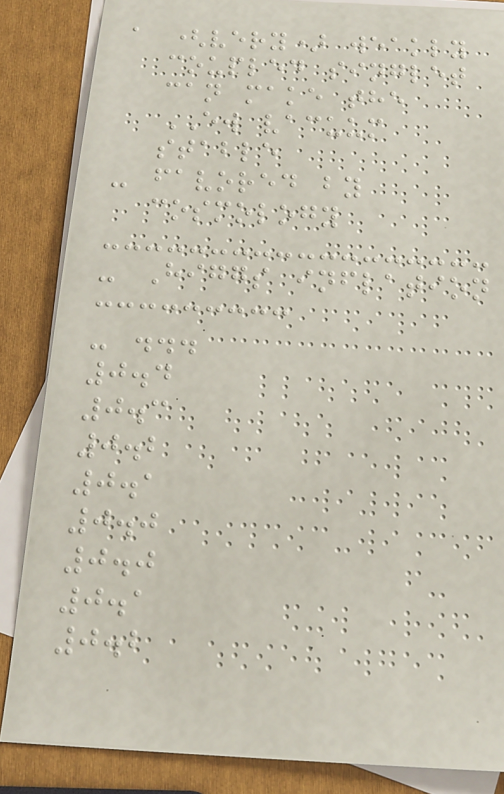a (very) weakly
coupled singlet
can make the
EW vacuum
stable
- favored by
cosmology
- Higgs inflation
- ...
0.4
0.3
0.2
0.1
0.0
0.0
0.1
0.2
